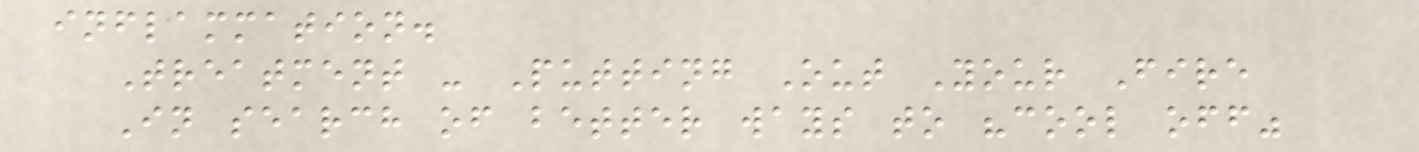inflammation.
Treatment - Putting Out Your Fire
In search of better ways to "cool off"
